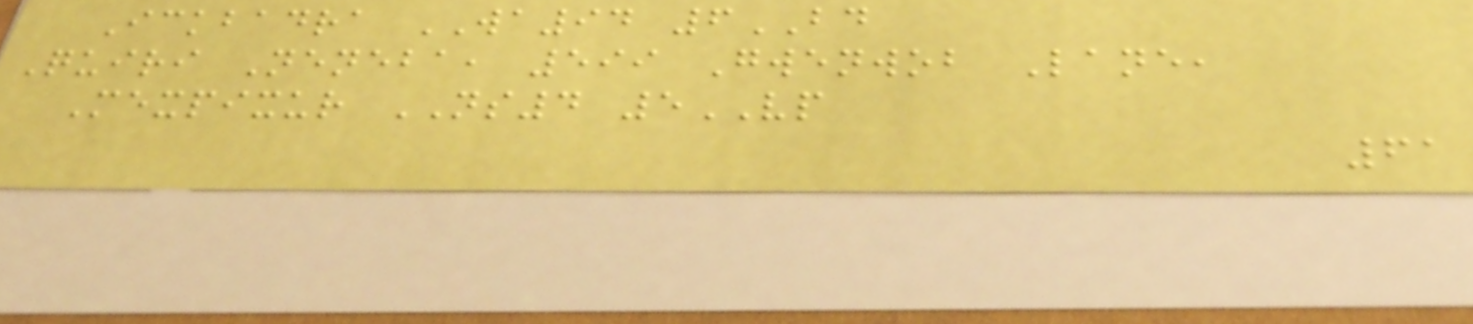Ickbadra WA94 6BD
Quiri Neneba, 599 Gwenwob Lane,
Mexpixur NS4 5VP
61
